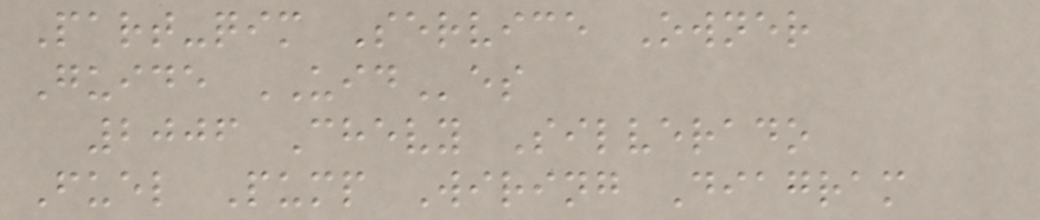Part-qim Service Owner
Guide UIDes
2006 Chevy Silverado
Fuel Pump Wiring Diagram
